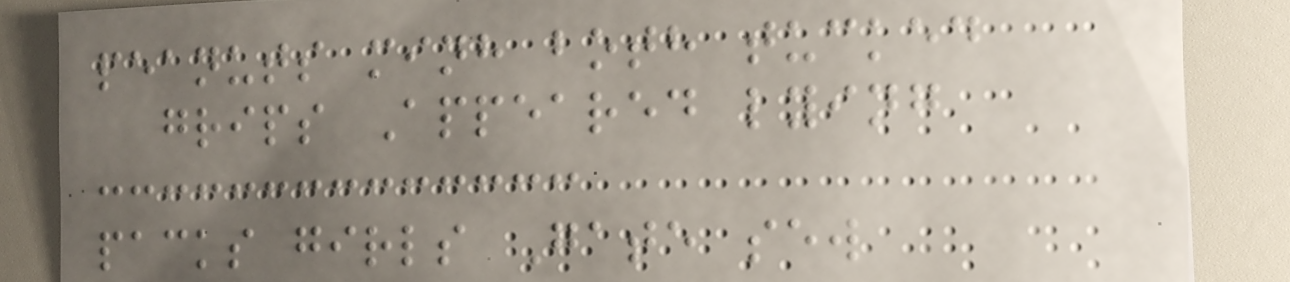peanuts minh both tucked
grips Appeared lying
packs girls Gate sew
